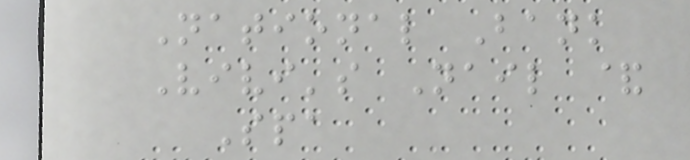National Bank
Vivi's Nail &
Spa
